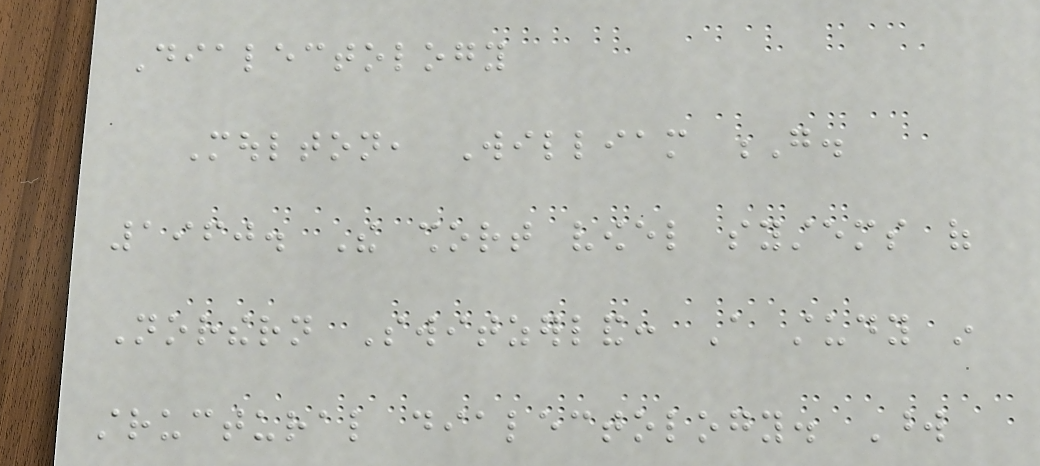Dialectology
Moulton, William G.
1960. The short vowel systems of
Northern Switzerland: A study in
structural dialectology. Word
